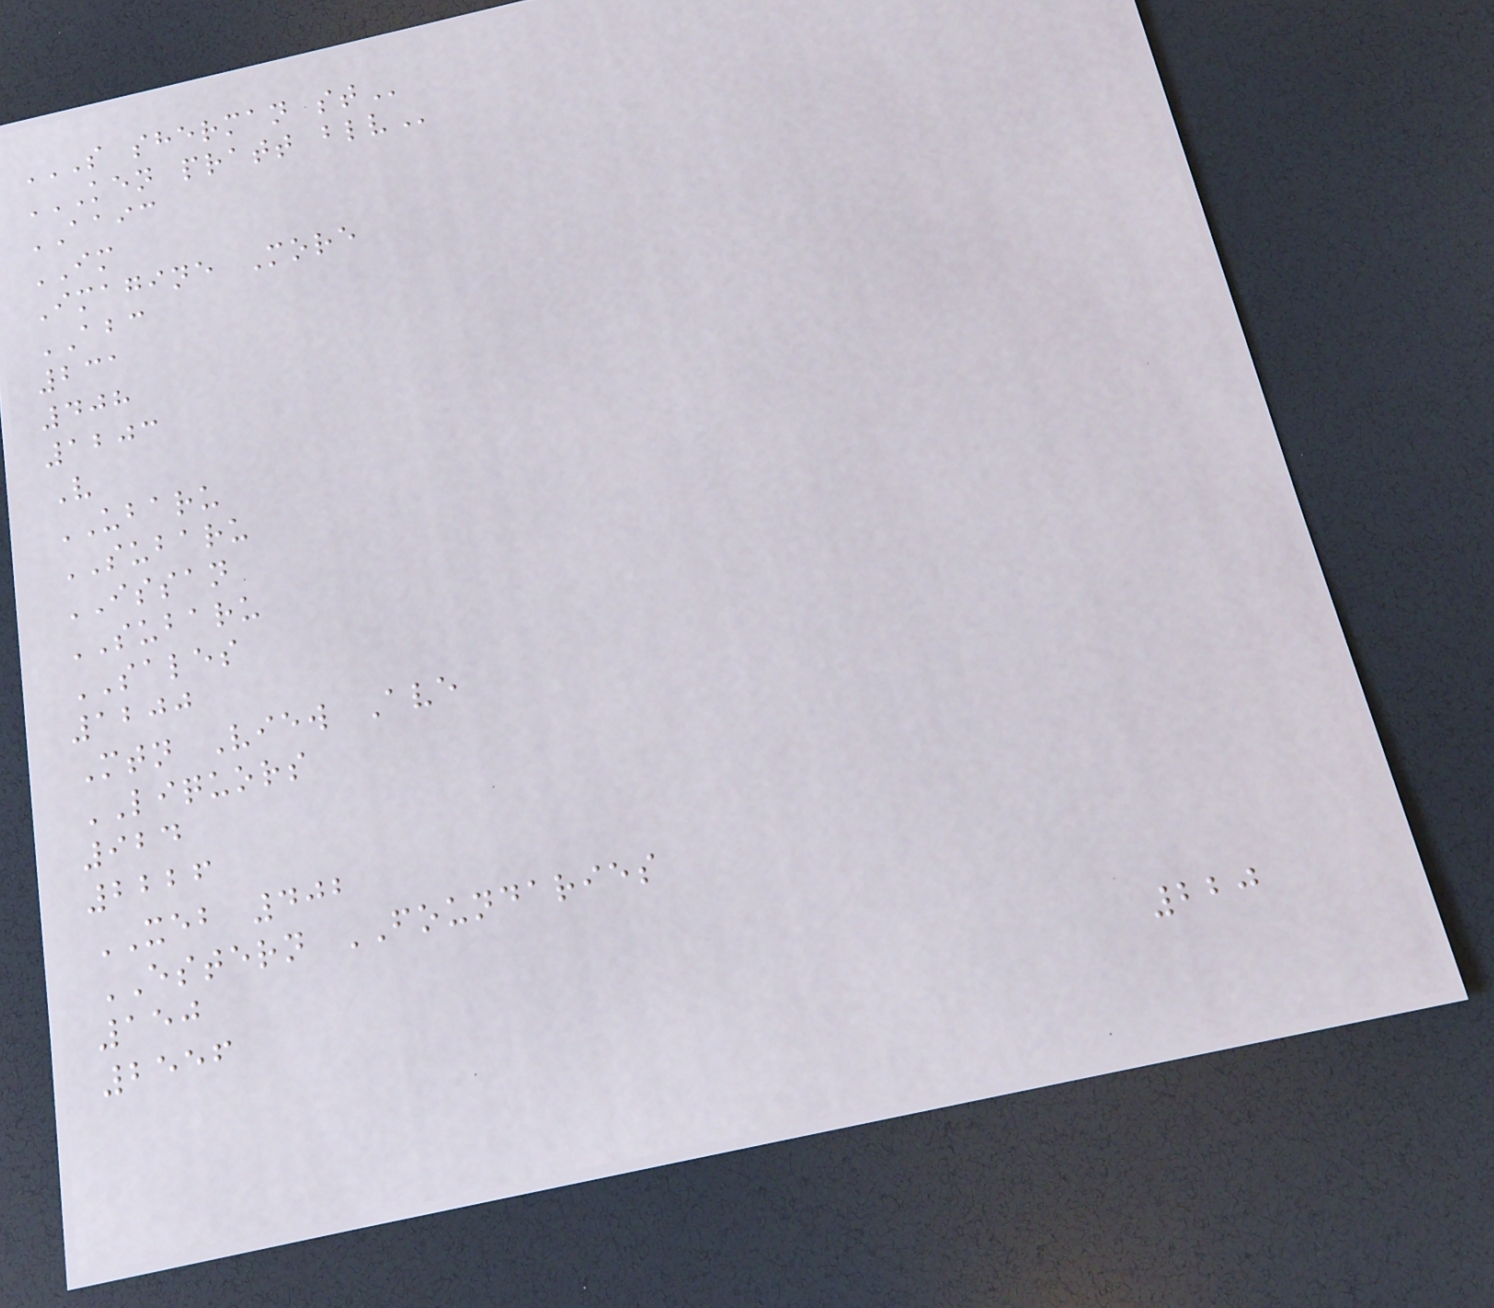S SHERMAN ST
KEN PRATT BLV
AAIC
IM
Imagine More
ABC
231
408
1203
V
UBARU
SUBARU
ISSAN
SUBARU
SALES
1200
Mtn View Ave
LIQUORS
924
2226
XEB 402
ESTERN FOUNDARIES
150
2556
220
